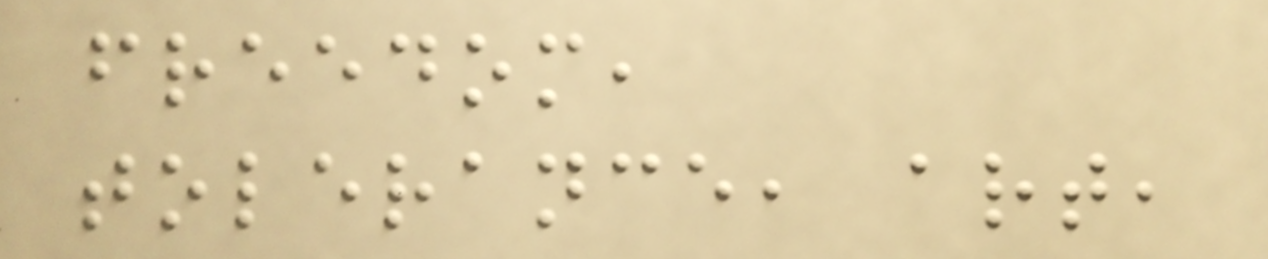freedom,
tolerance, art,
